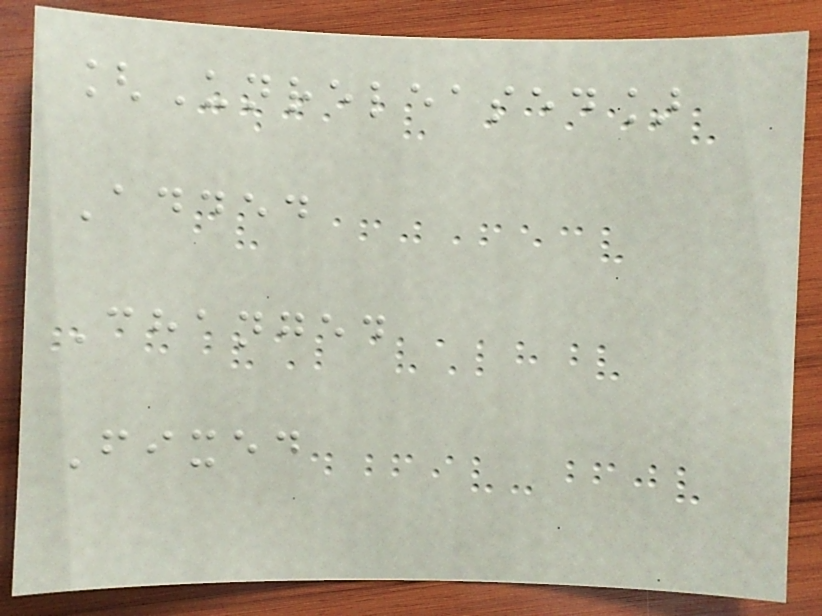[Unreleased]
Added
Changed
Fixed
